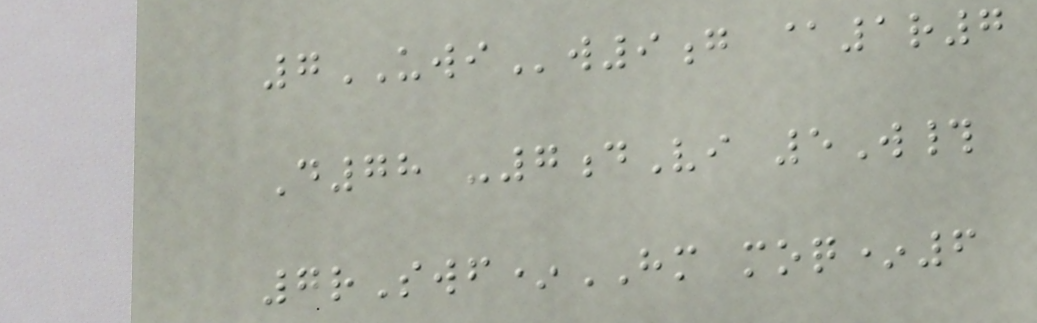7UWIw9g @1r7
D78 -7dVi 5W#
7rSwf*HM moq*6
